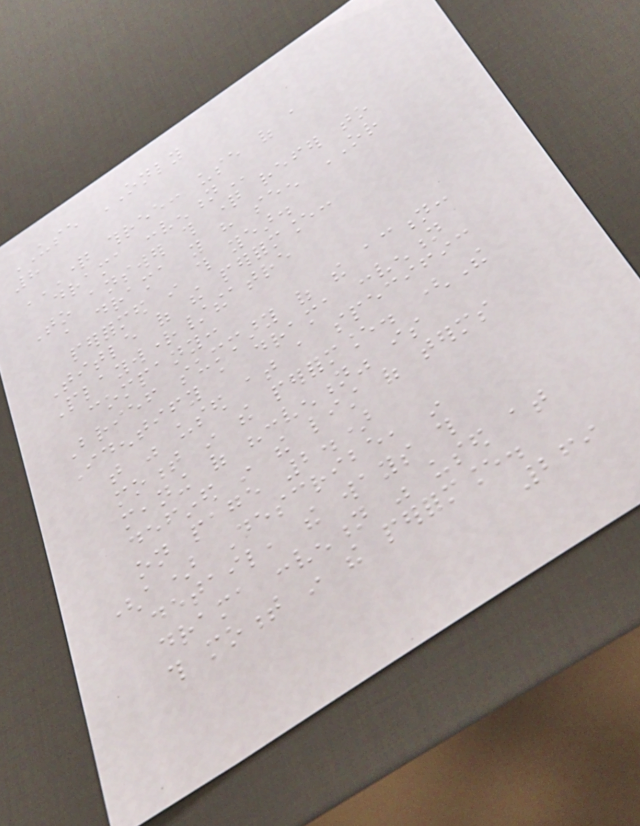USE ONLY
8
QUESTION THREE: USE OF A
DRAMA CONVENTION
To answer this question refer to
a drama you have seen OR
performed in this year.
Title of the performance:
Playwright/theatre
company:
Brief summary of the action:
Identify a drama convention
that was used at a specific
moment in the performance. (The
meaning of "convention" is
defined in the list of terms
on page 2.)
(a) Describe, in
detail, the ways this
drama convention was used at
this moment in the performance.
269
